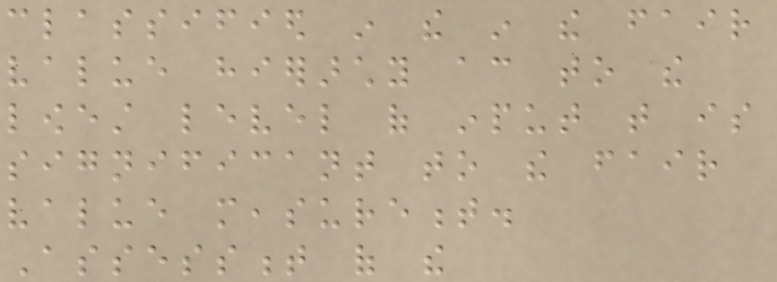classified in the in the fair
value hierarchy according to the
lowest level of input that is
significant to the fair
value measurement.
Assessment of the
